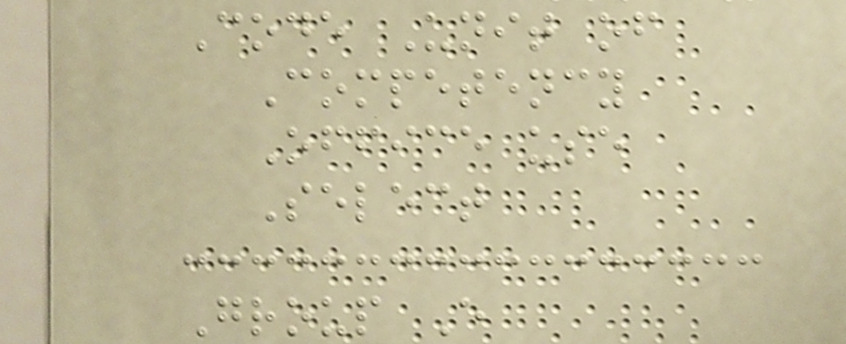Code Unit of
Competency
Office use
Select
Group E
